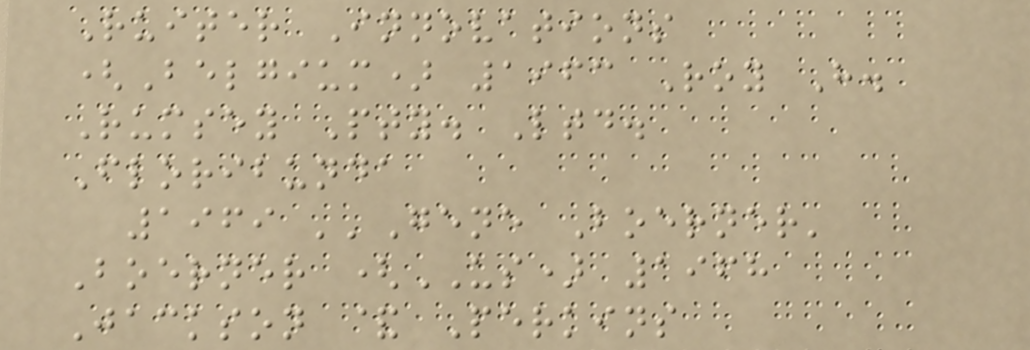Ruiter Innovations
(Belgium) 1963 Roy H.
Rumsey Pty. Ltd.
Floribunda
1969 ''Gene Boerner'
Boerner (US) 1968
Jackson & Perkins
